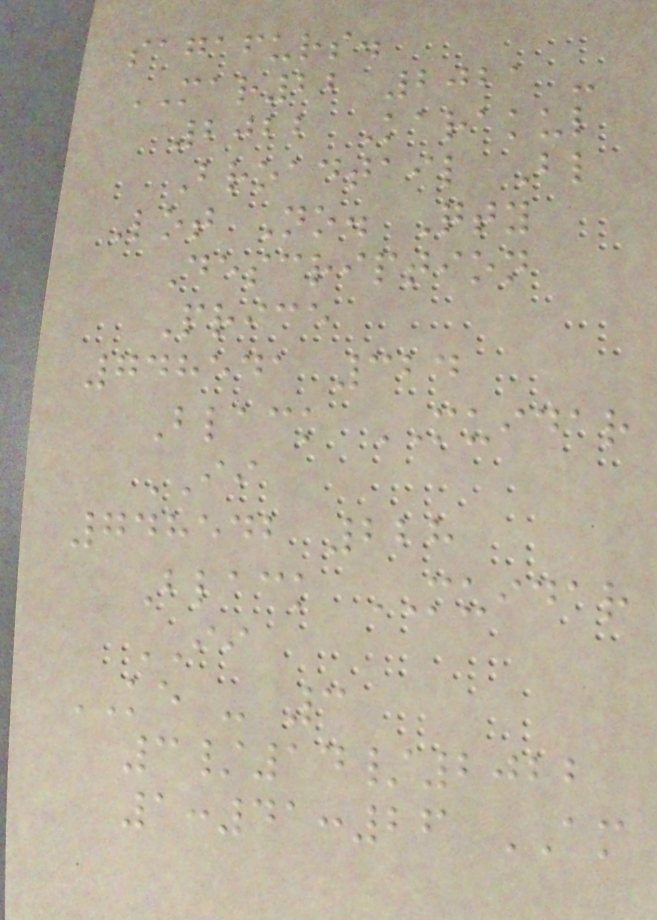sagafurs.
MAR22 2021 -
2022 Karakul
Broadtail Bl
Lot No. Qty
Description
Price
748541 324
Black MUIDAR
II
748542 228
Black MUIDAR
II
KE - 3
3/14/2022
1:41:26 AM
